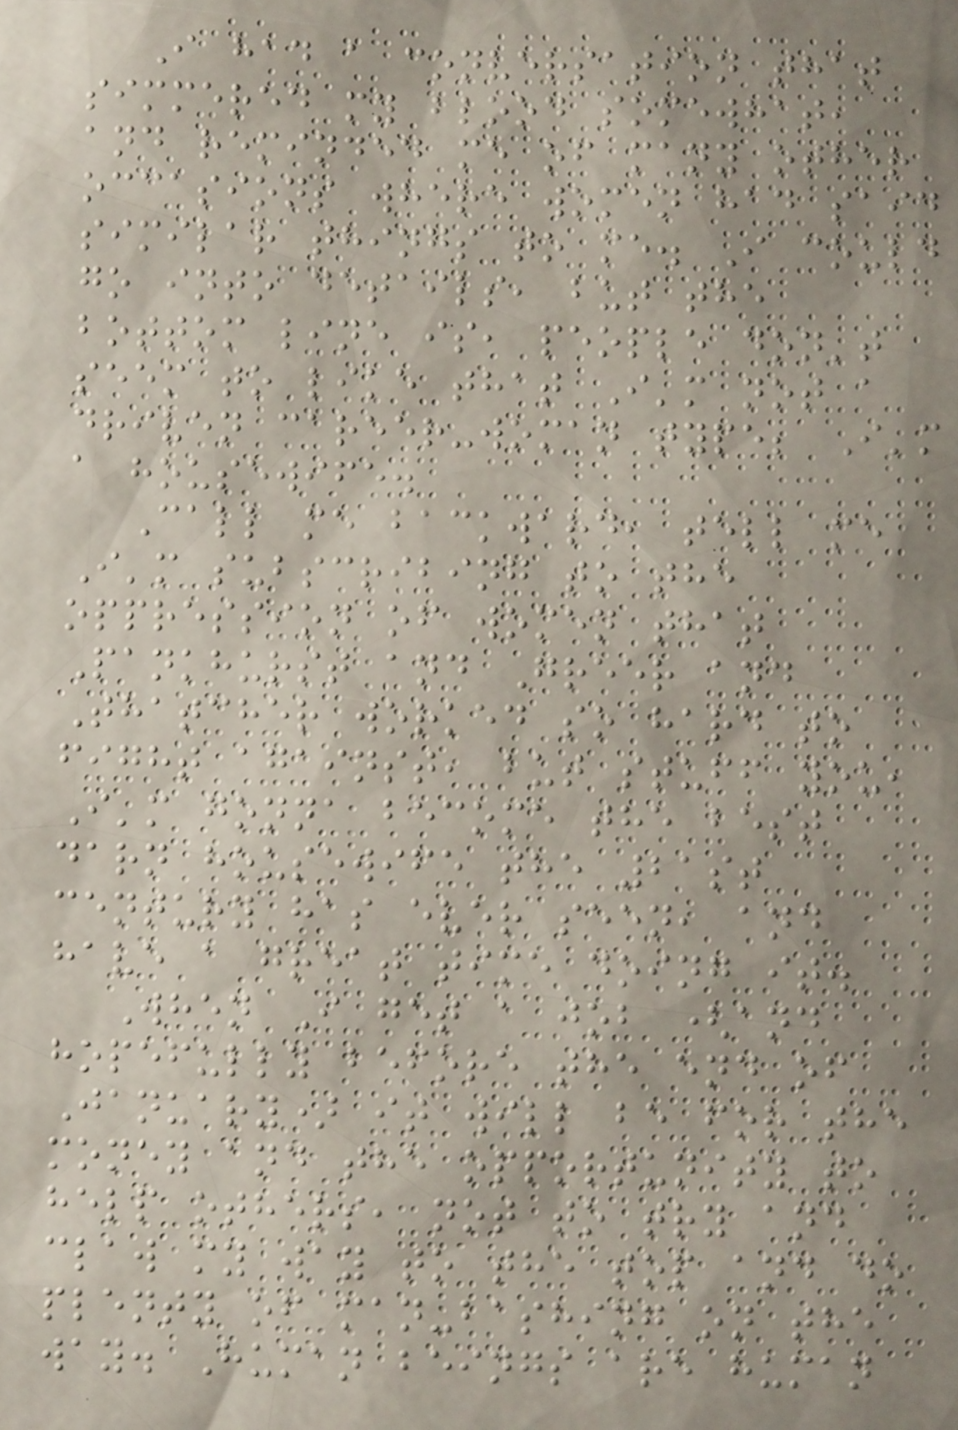I had a conversation that
simmered my blood somewhat,
and reminded me of many other
occasions where women had said
similar things to me. I could
go into details, but the
bottom line is, people don't
seem to like that I'm not a
driven career-woman type; I'm
a housewife.
Call me backward, tell me
I'm subscribing to the
oppression of women that
Pankhurst and Greer and
Thatcher worked so hard to
fight against, but stuff you,
I'm gonna become the best
darn housewife the 21st
century has ever seen, and
have a great time doing it.
When I get a job (and
hopefully before the end of
January) it will be for the
money and the opportunity to
help others, not to try and
claw my way to the top and do
plenty of man-bashing on the
way. Human beings are human
